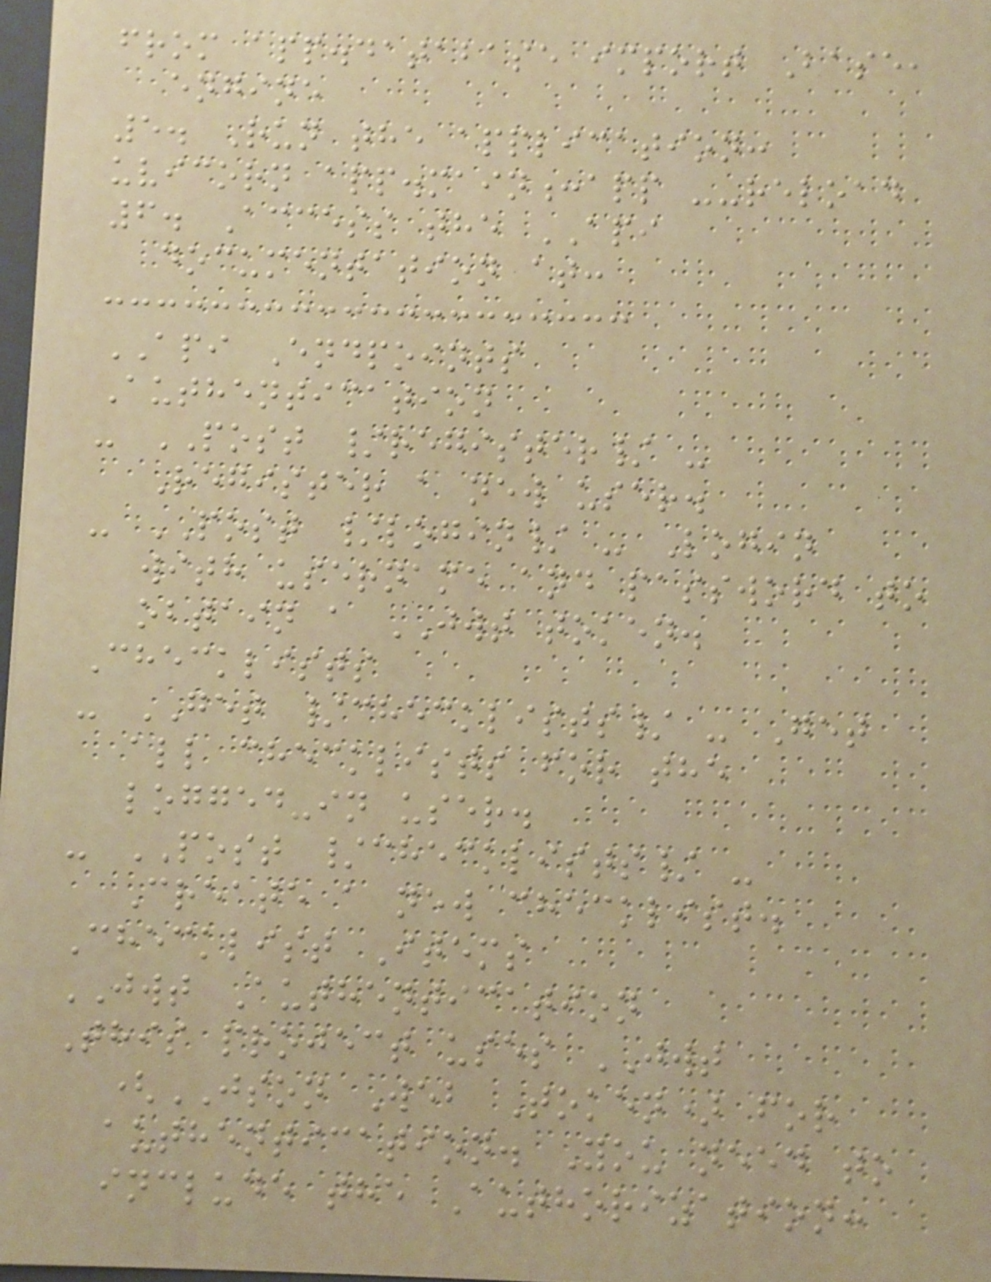from app.database import Base,
engine
5. Run the application:
uvicorn app.main:app --reload
6. Access the API
documentation at:
API Endpoints
Authentication
- POST /register/ -
Register a new user.
- POST /login/ - Login
with username and password to
obtain a JWT token.
Checklists
- GET /checklists/ - Get
all checklists for the
logged-in user.
- POST /checklists/ -
Create a new checklist.
Checklist Items
JWT Authentication
This project uses JWT
(JSON Web Token) for
authentication. You need to
include the Authorization:
